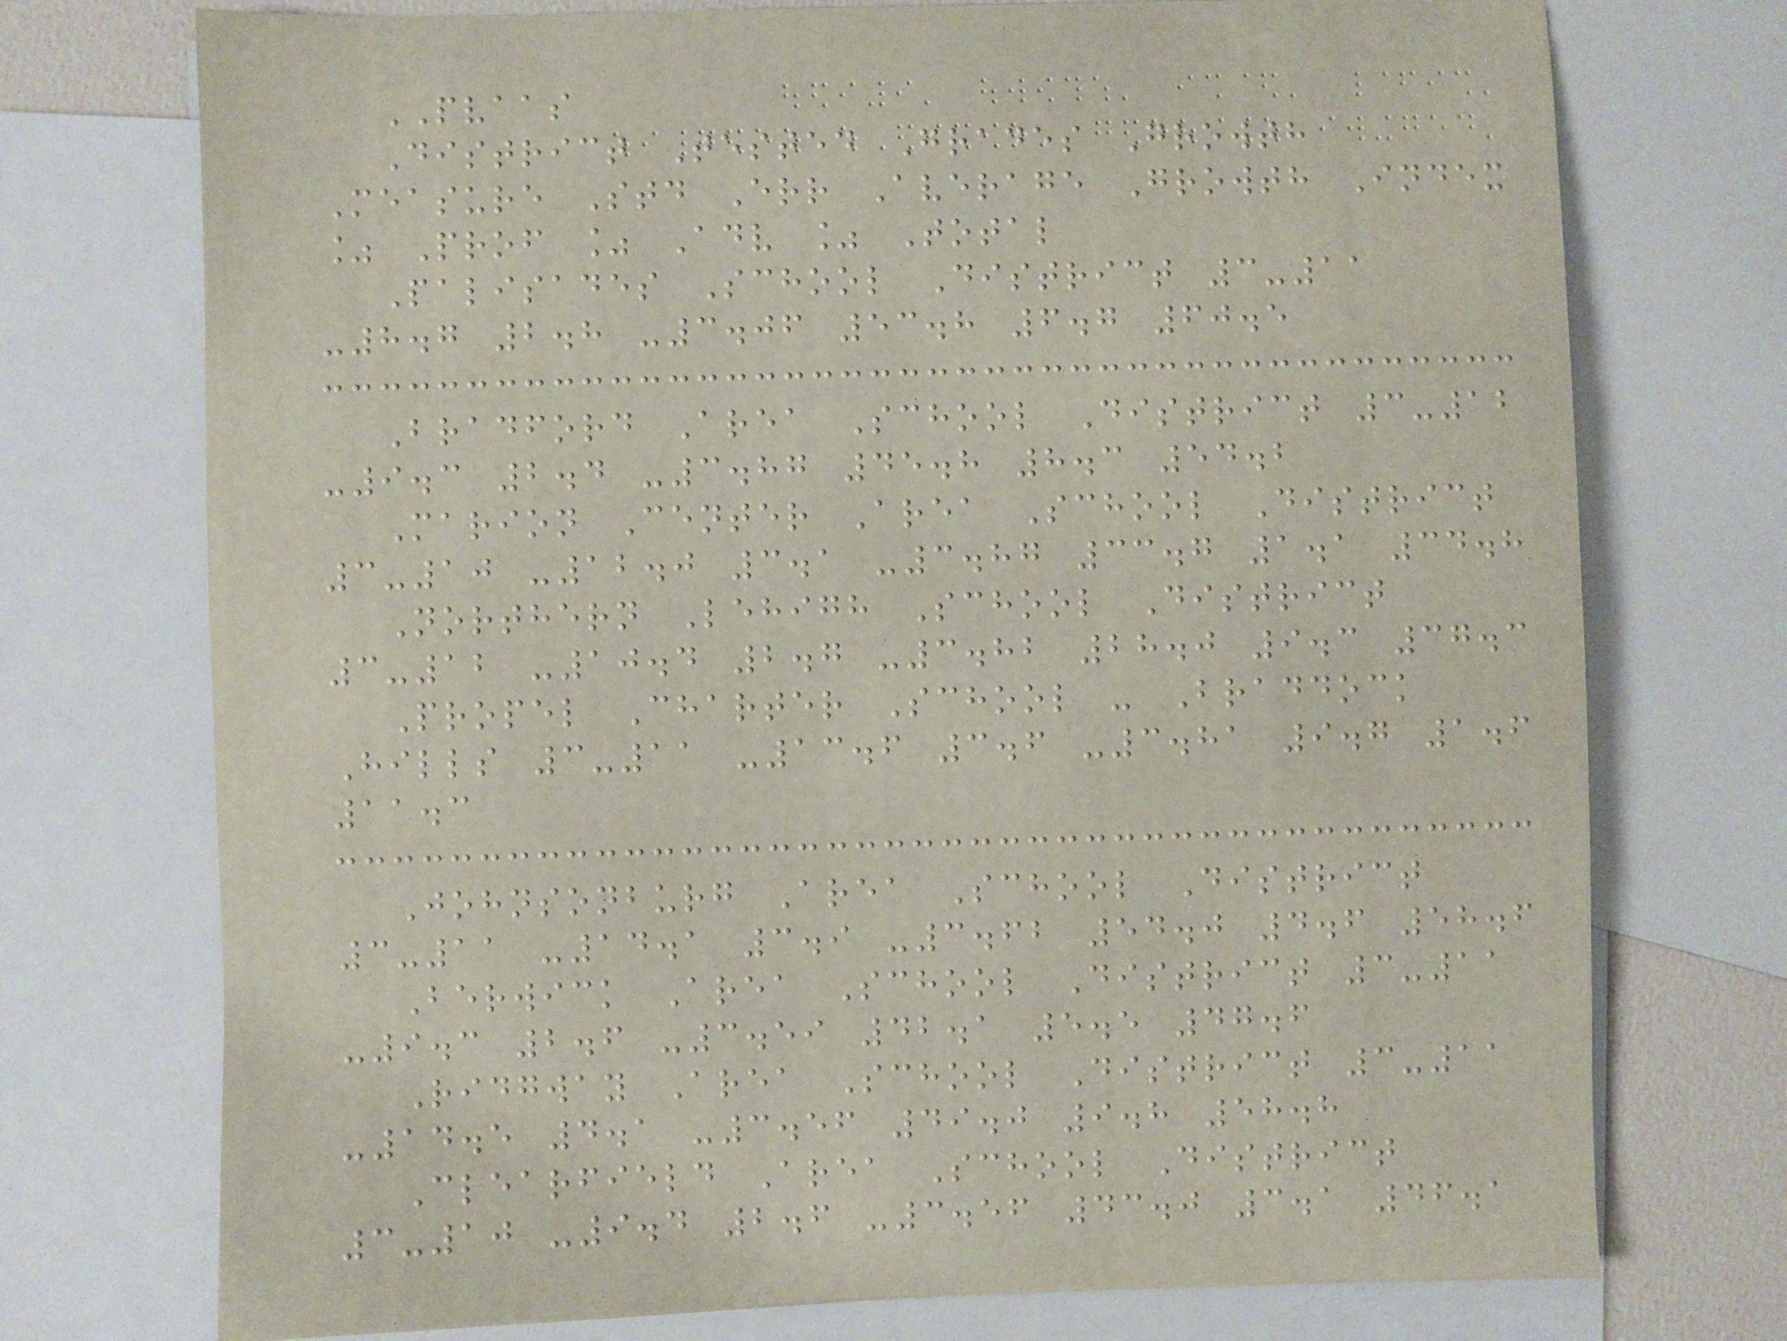PVAAS
District Tested Grades Growth
Measure Std Err Average Growth Index
% Prof % Adv % Total
Palisades School District 3-11
-8.7 2.8 -3.06 53.8 6.7 60.5
Bradford Area School District 3-12
-9.3 2.4 -3.87 45.8 8.3 54.2
Marion Center Area School District
3-10 -12.0 3.1 -3.87 33.7 1.1 34.8
Northern Lehigh School District
3-12 -10.4 2.7 -3.82 28.0 9.3 37.3
Propel Charter School - Braddock
Hills 3-11 -13.6 3.6 -3.81 9.7 1.6
11.3
Johnsonburg Area School District
3-11 -14.1 3.9 -3.62 54.0 4.6 58.6
Berwick Area School District 3-11
-9.3 2.6 -3.59 42.1 5.5 47.6
Ridgway Area School District 3-11
-14.5 4.1 -3.56 49.0 9.8 58.8
Clearfield Area School District
3-10 -9.4 2.6 -3.56 43.0 3.1 46.1
